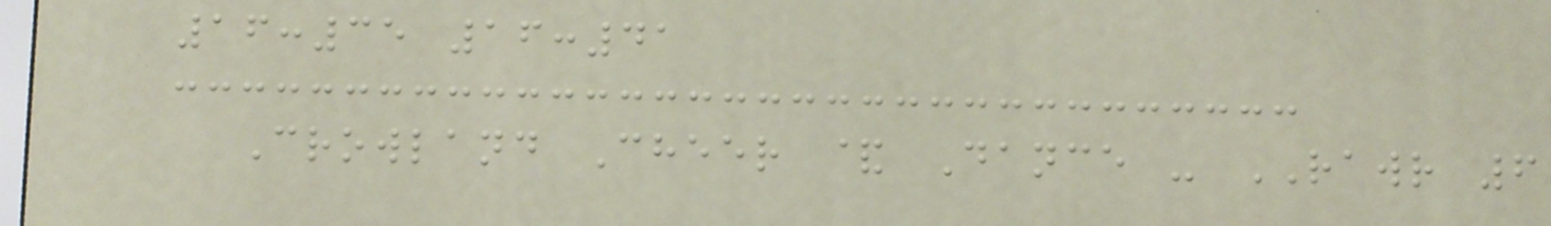16:35 16:41
Crowland Cheer & Dance - RAWR 6
